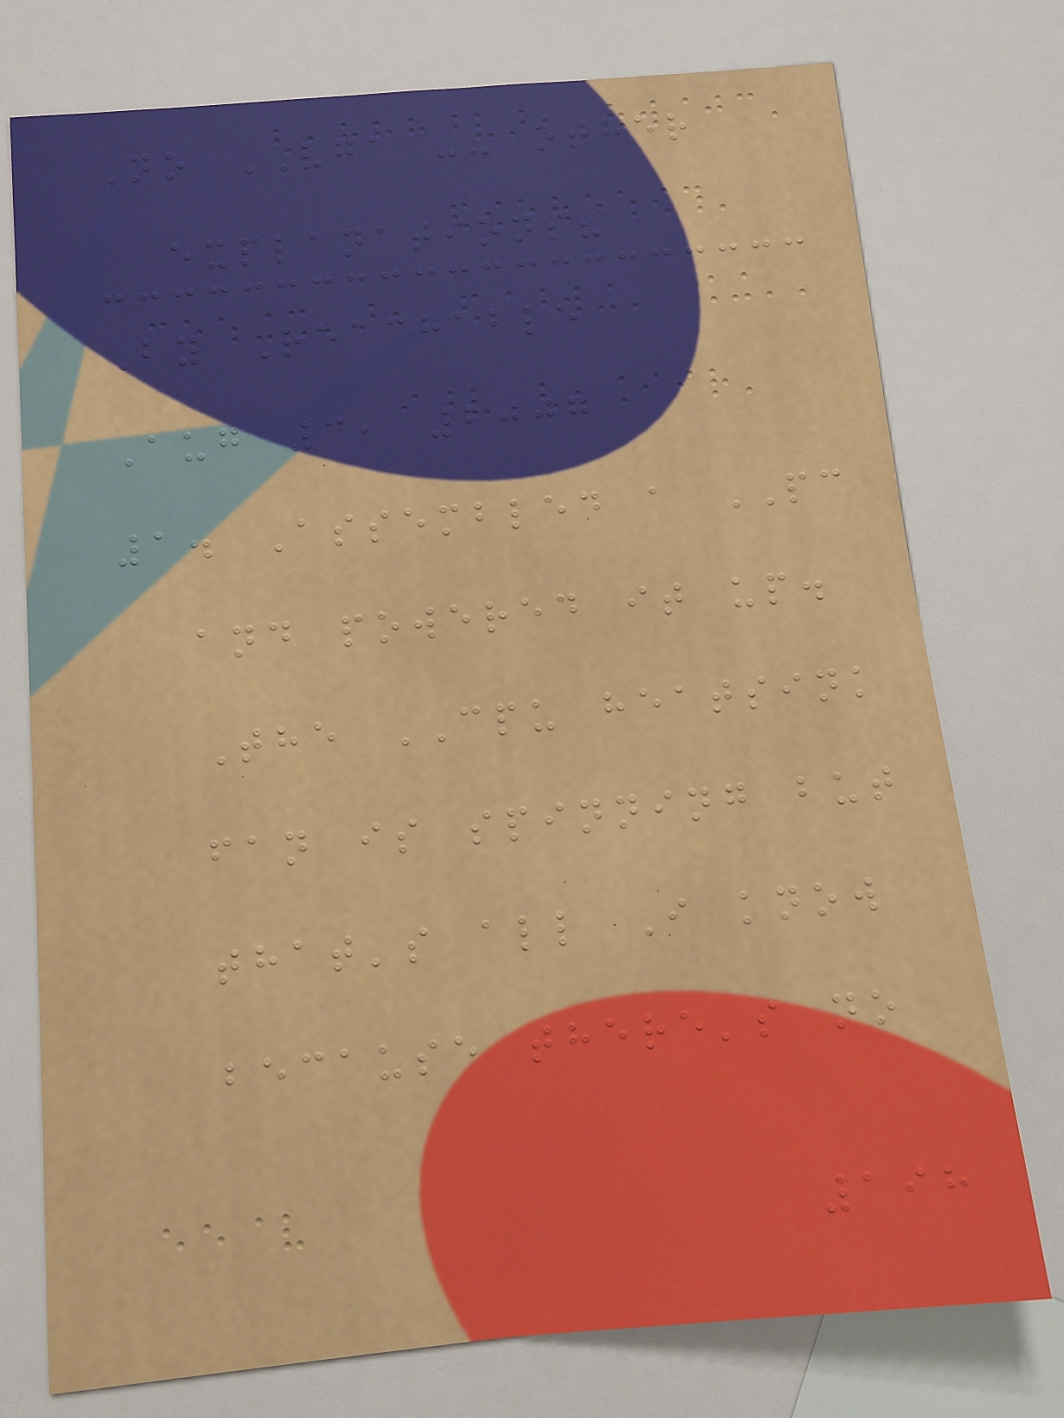No VGA -- other
explanations?
By Reachable
Aug 3, 2007
1. Assembled a PC
and powered it up.
The CPU heatsink
fan is spinning but
that's all I know
because there's no
198
